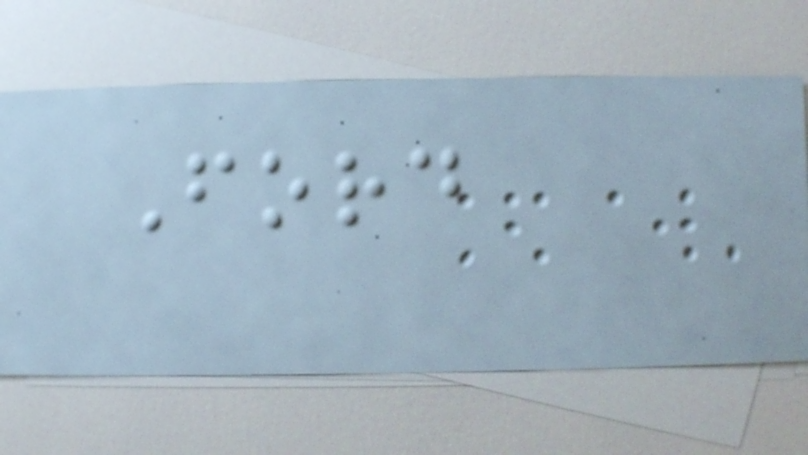Ford
